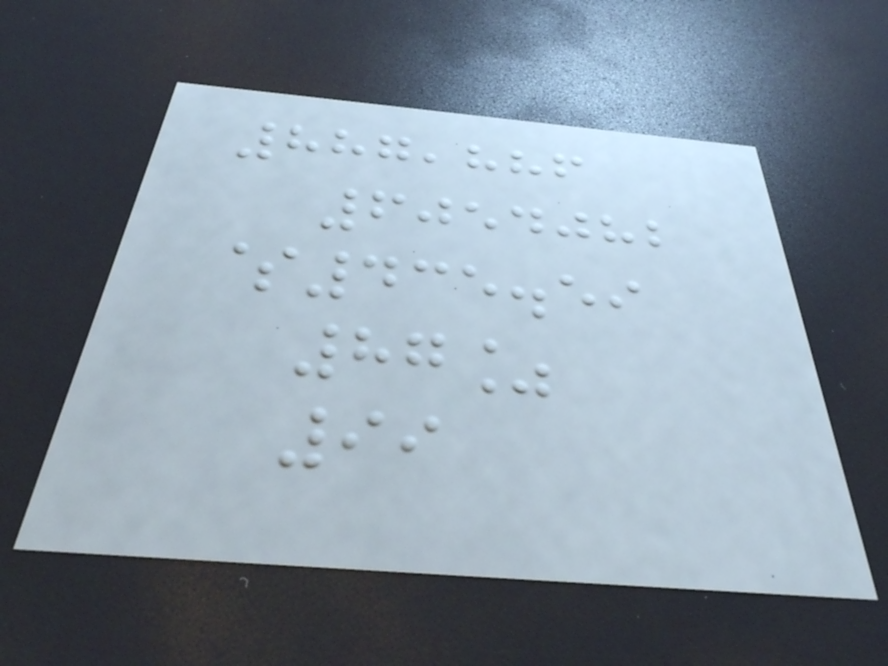887,886
6054082
$435.59
87%
99
